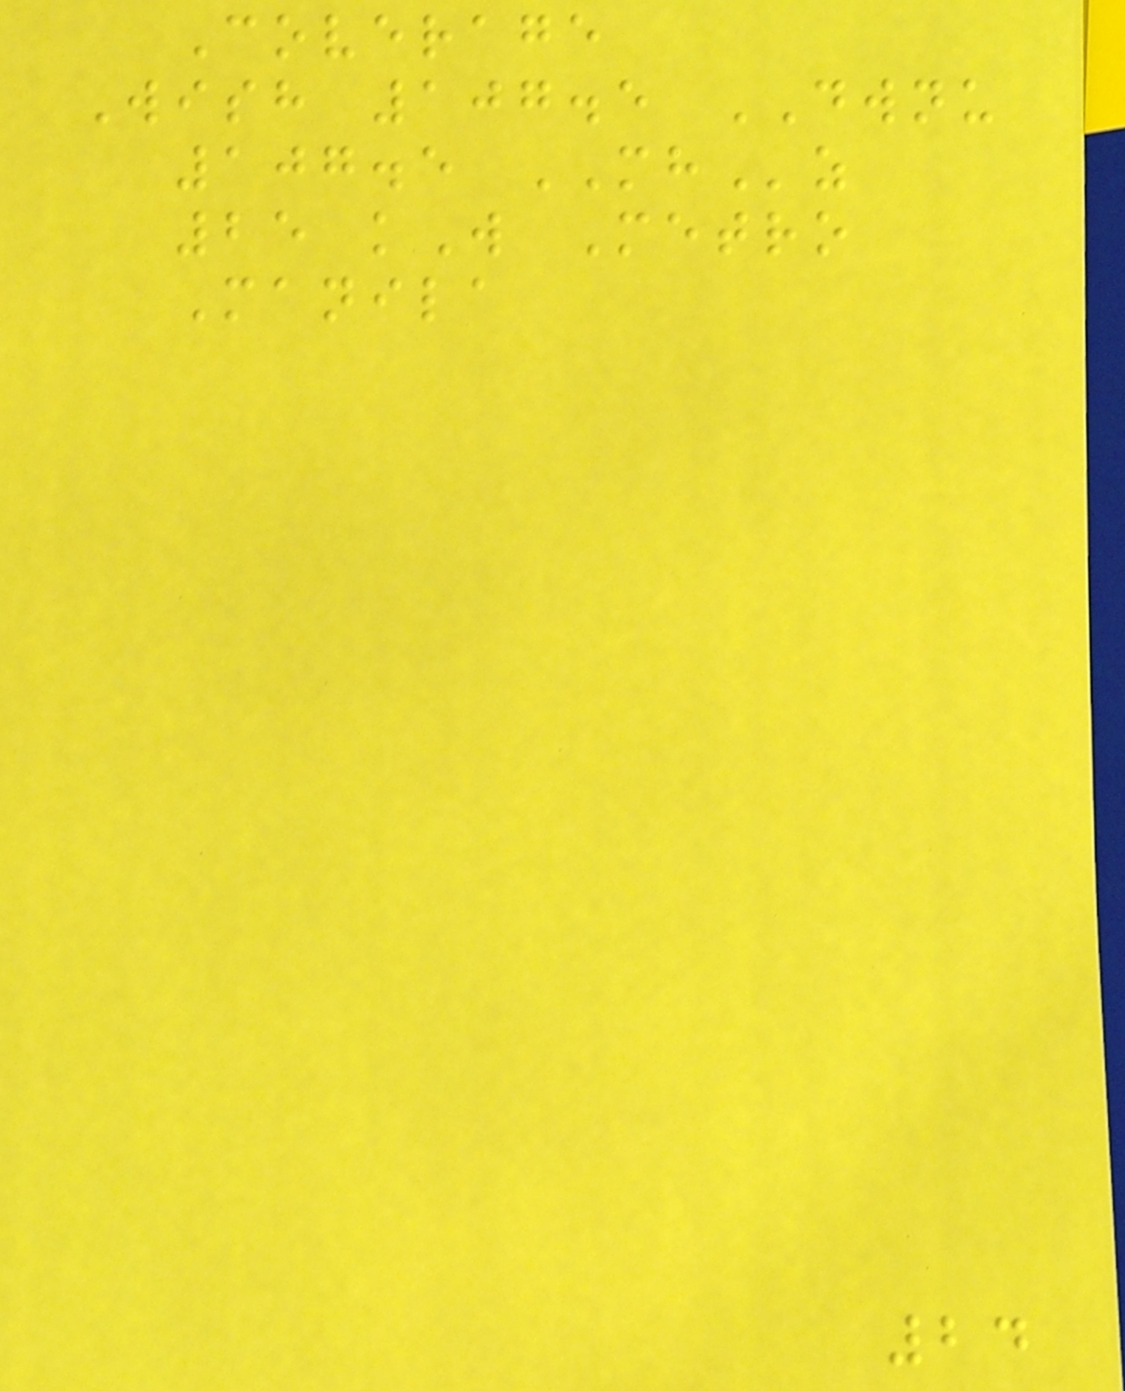Coverage
Wish 107.5 DWNU
107.5 MHz
25 kW Metro
Manila
24
